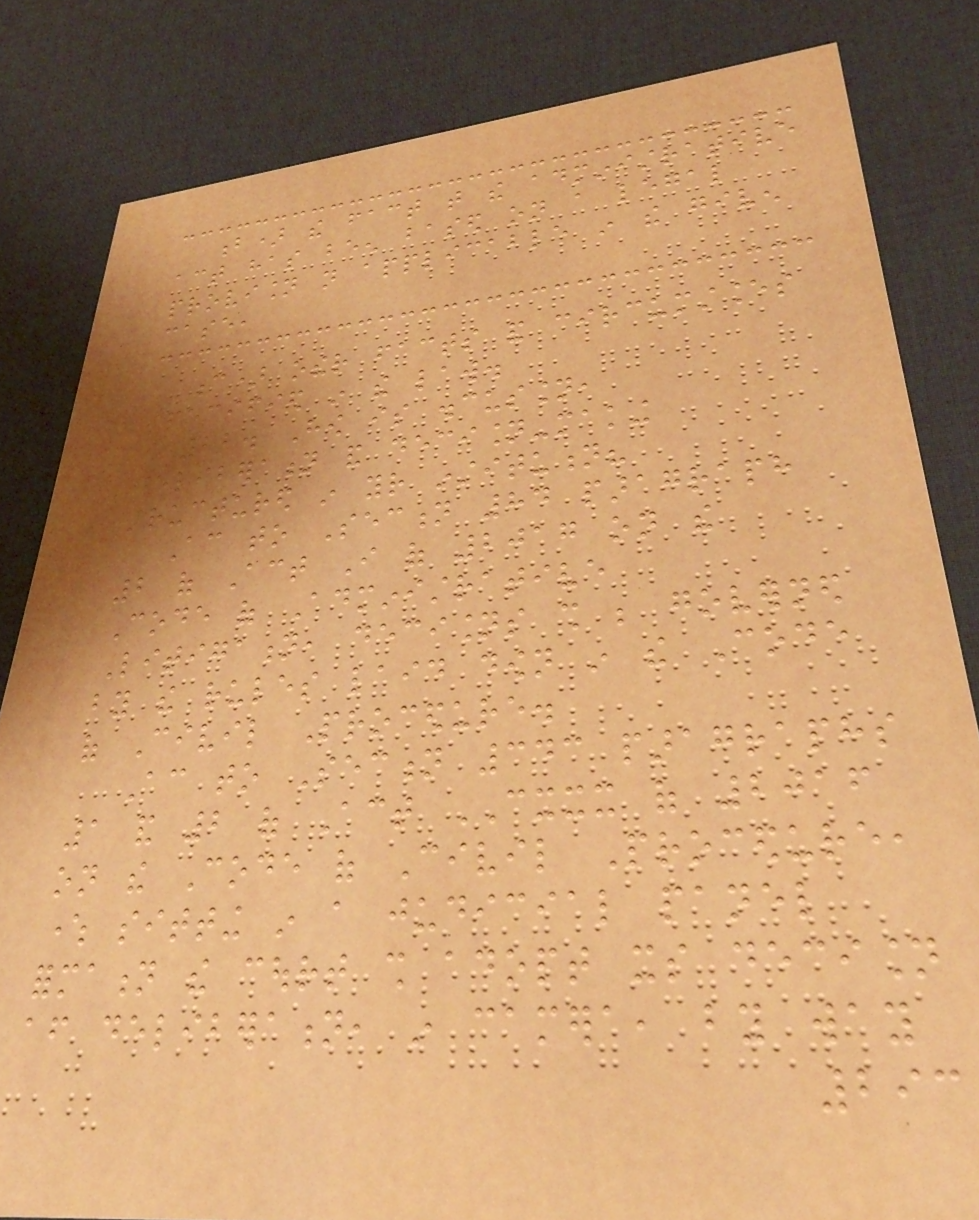b) the fact that the administrative
act has been based on a legal
provision not applicable in the given
case,
c) other facts and circumstances
specified in the law.
22. How is discussion,
deliberation and decision-making
structured in your institution?
According to Section 84 paragraph
2 of Act I of 2017 on the
Code of Administrative
Litigation, decisions shall be governed
by the rules laid down in the Code
of Civil Procedure.
According to Section 343 paragraphs
1 and 2 of Act CXXX of 2016
on the Code of Civil Procedure,
where sitting in a judicial panel
formation the court shall adopt its decision
after deliberation, in camera, by way
293
